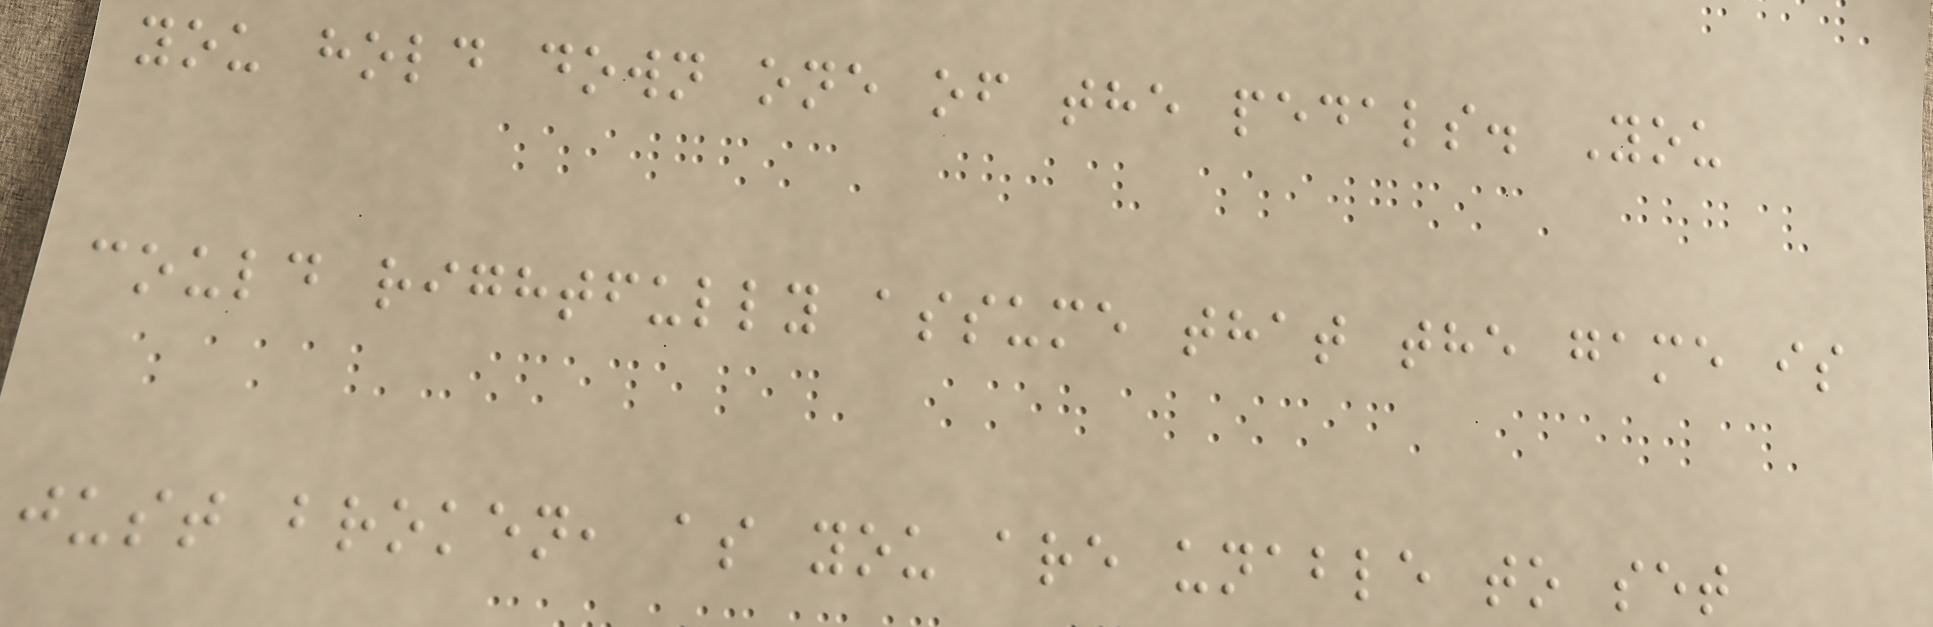you hold down one of the pedals. You
could rightfully assume that the game is
just broken, as you are unable to set
